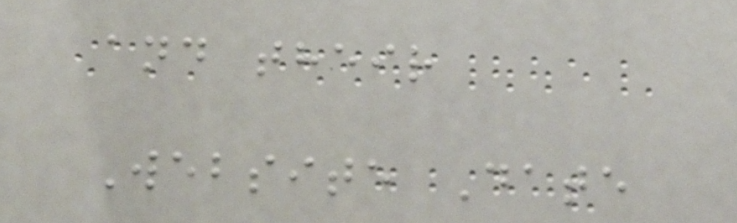and their
Website Date
